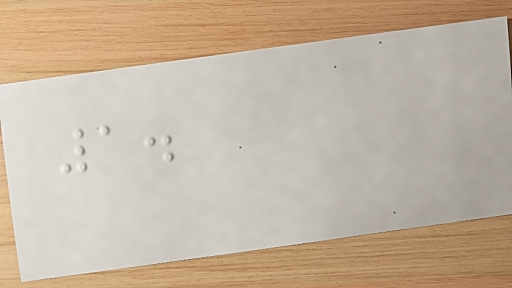1.
